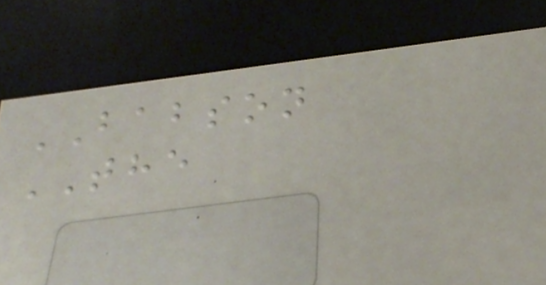BABSON
THE
